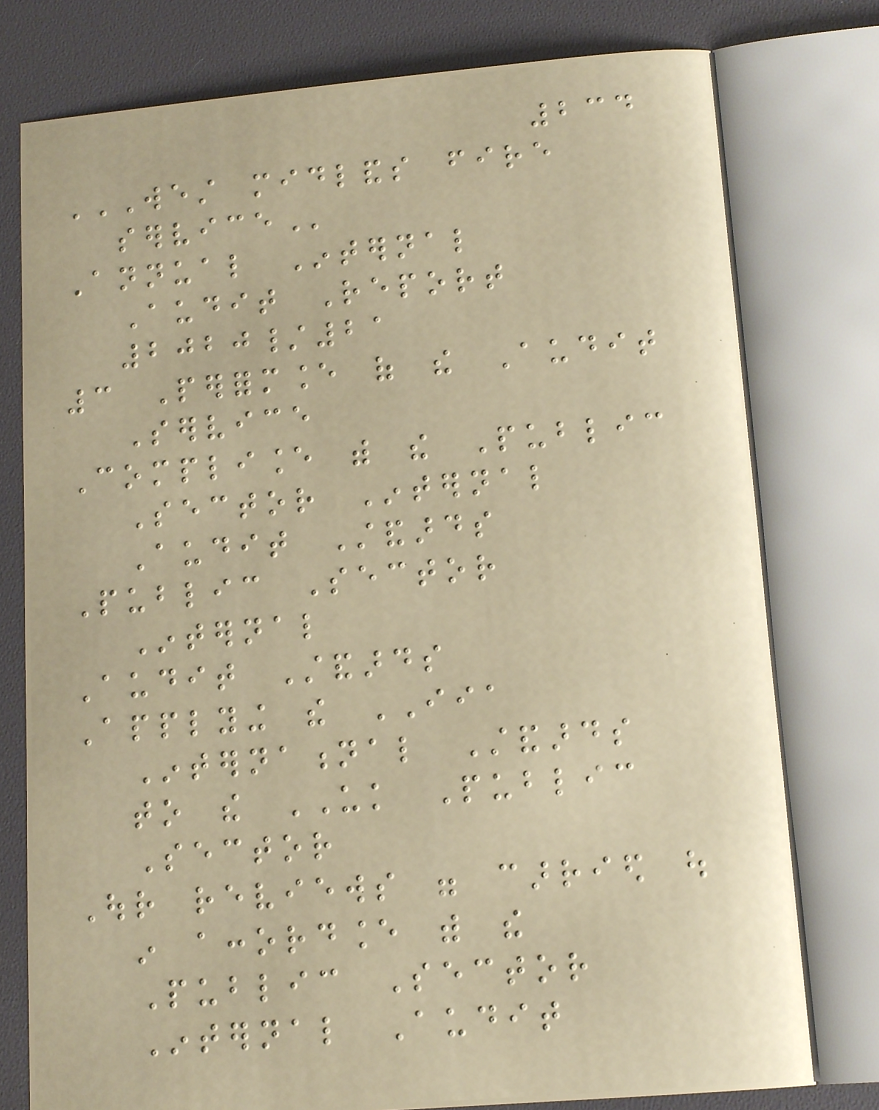234
WEST MIDLANDS FIRE
SERVICE
Annual Internal
Audit Report
2020/21
3 Performance of the Audit
Service
Compliance with the Public
Sector Internal
Audit Standards
Public Sector
Internal
Audit Standards
Applying the IIA
International Standards
to the UK Public
Sector
Our reviews were carried out
in accordance with the
Public Sector
Internal Audit
